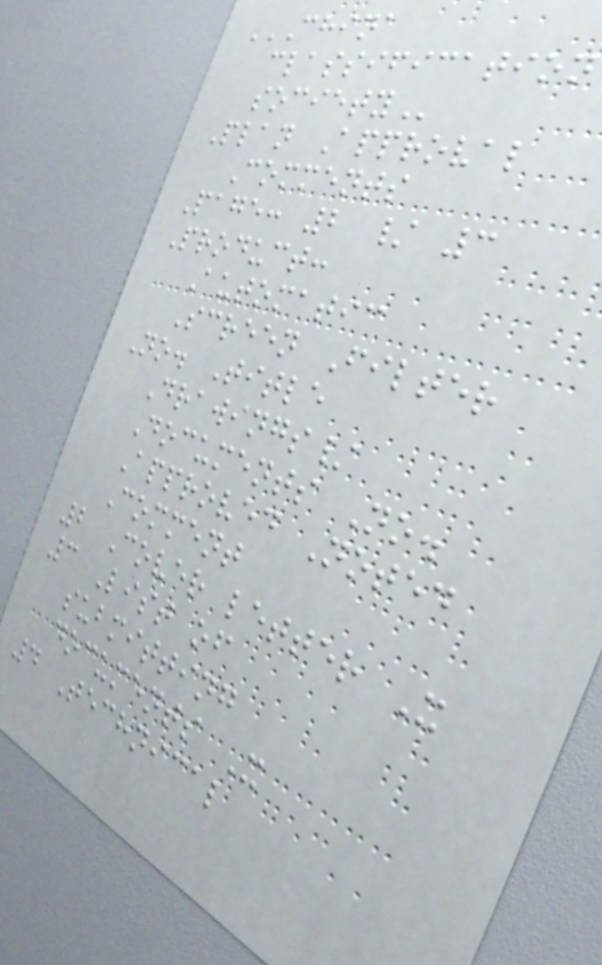CHINA
CLASSIFICATION
SOCIETY
Plan Approval
Comments
Page: 2 / 3
Product:
Automatic
Screen Filter
No. Title
Drawings/
Documents No.
Approved Noted
Comment
2 Cover letter X
3 List of
submitting
documents X
4 Technical
